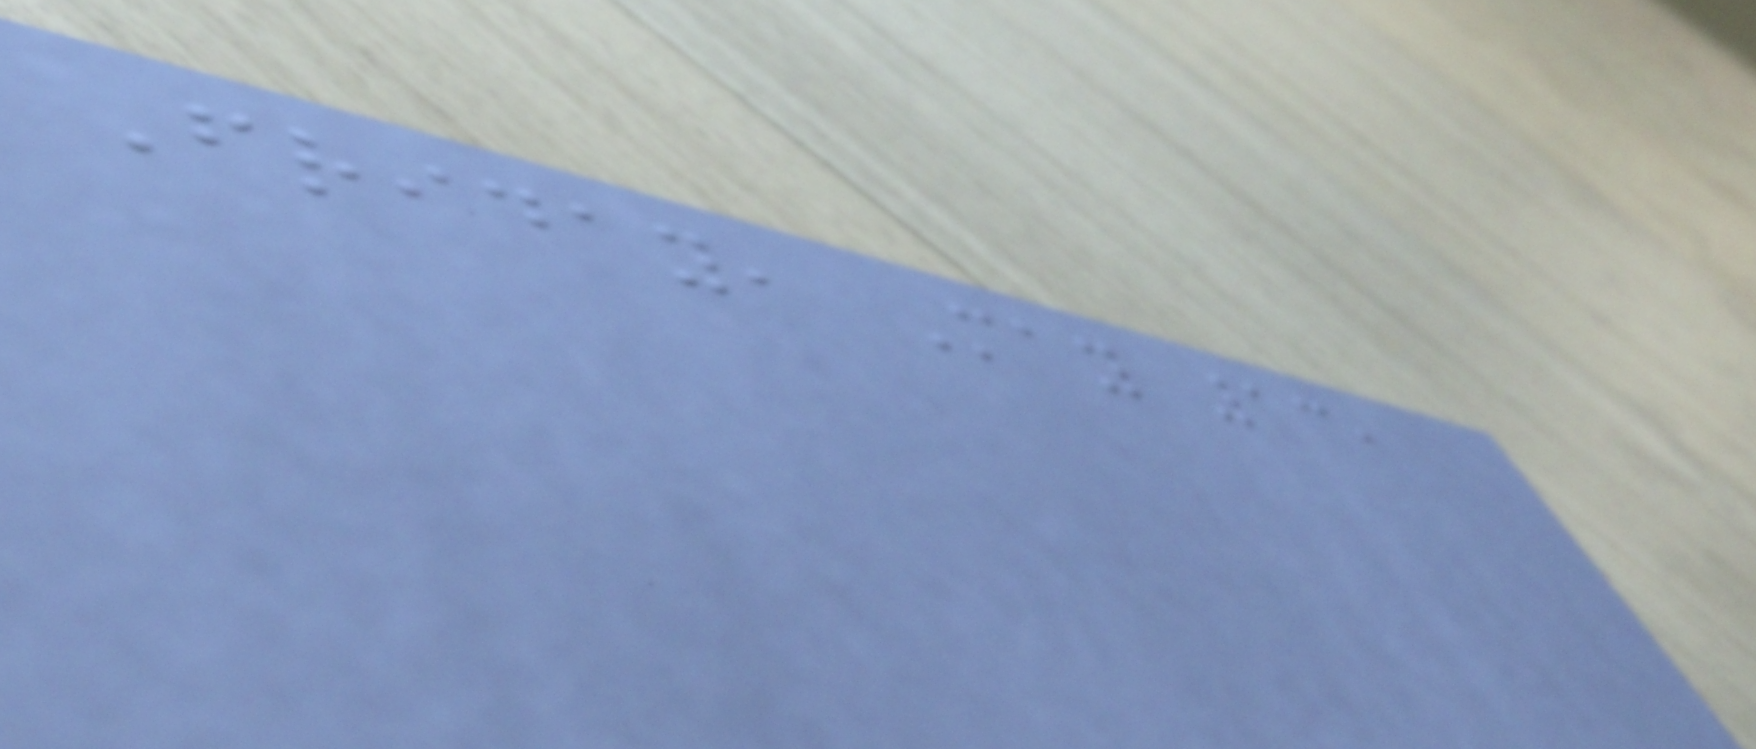Friday, May 13,
